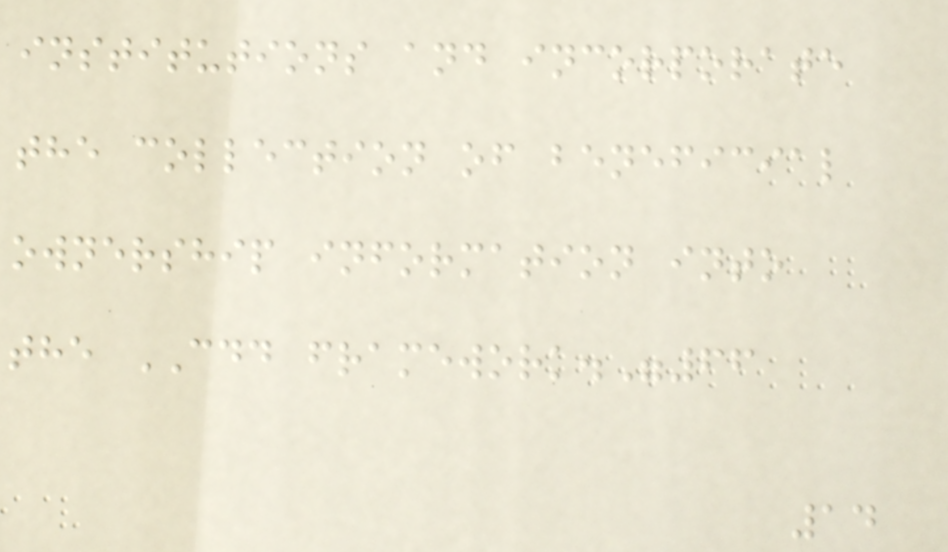institutions and incorporate
the collection of beneficial
ownership information into
the CDD framework."66
14
